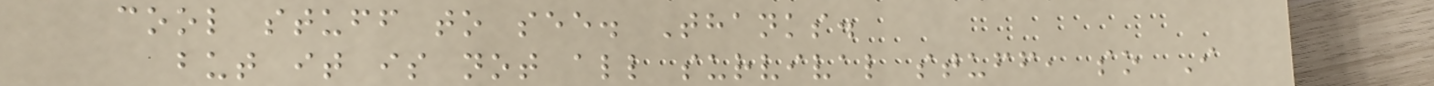cool stuff to see. Thanks.
but it is not all survival stuff, so I
